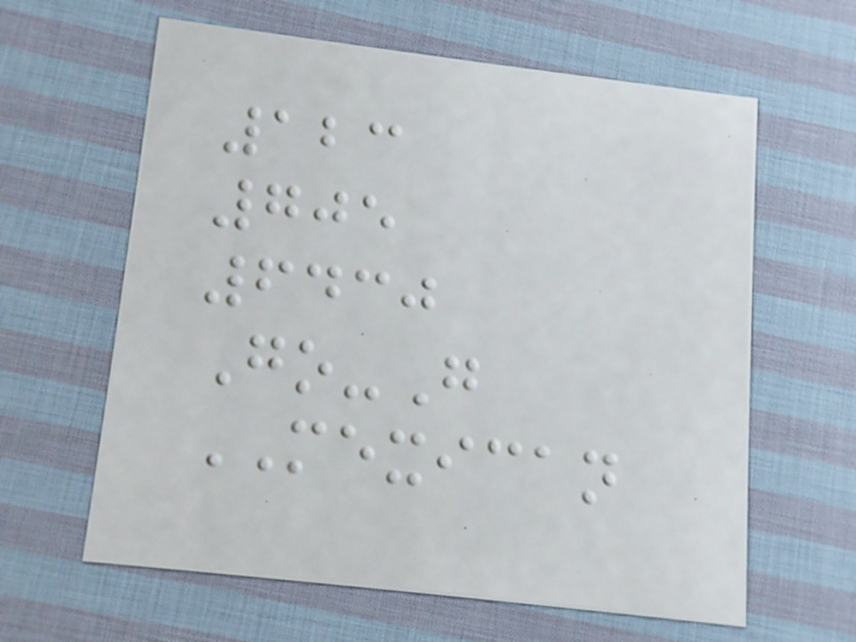123
705
6430
Go-G
MEXICAN
